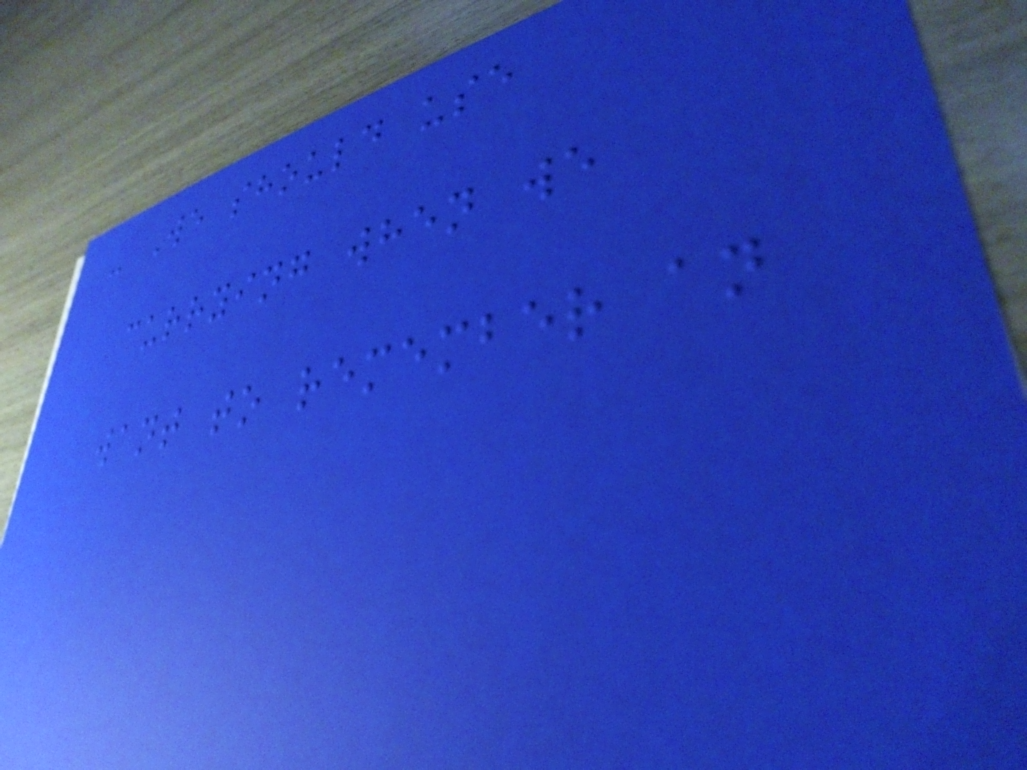- We should use
currying when we
want to remember an
